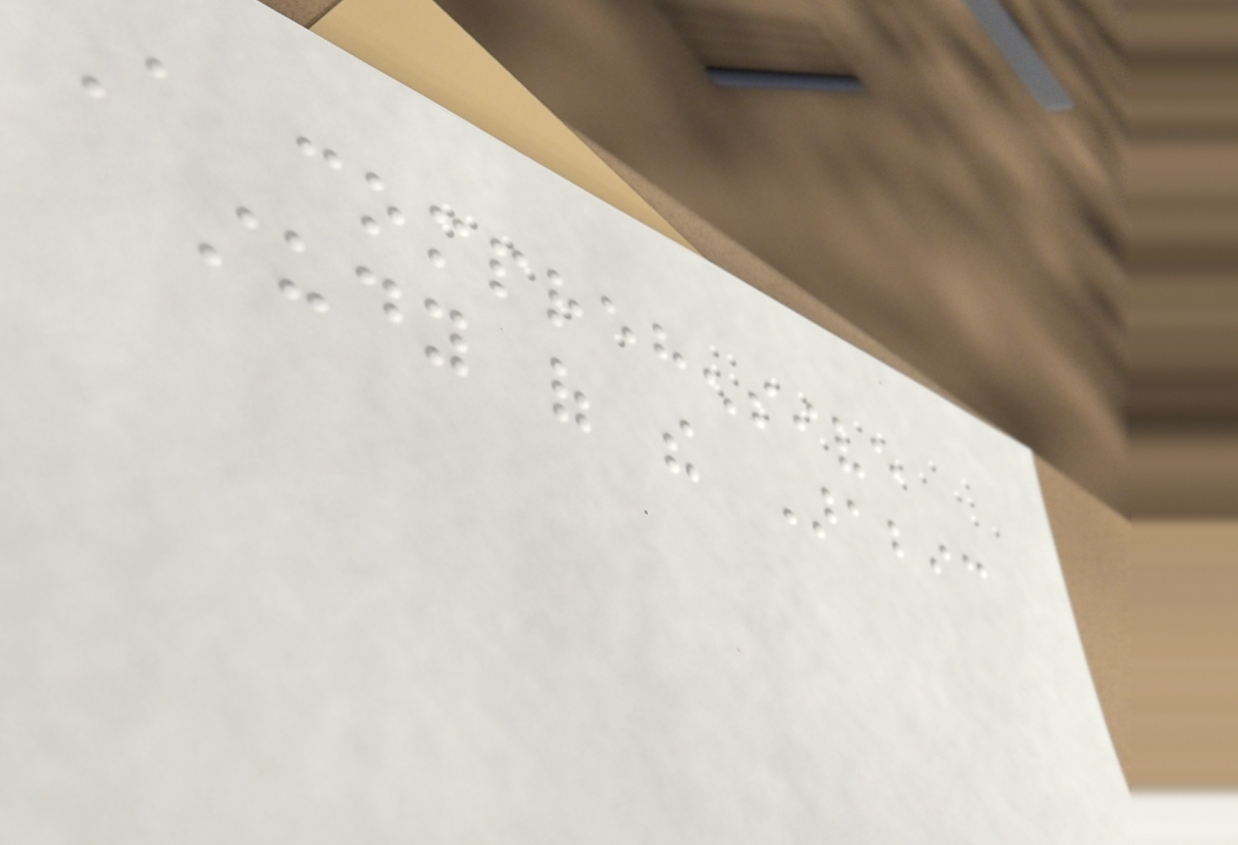A comprehensive
study of the Arabic
